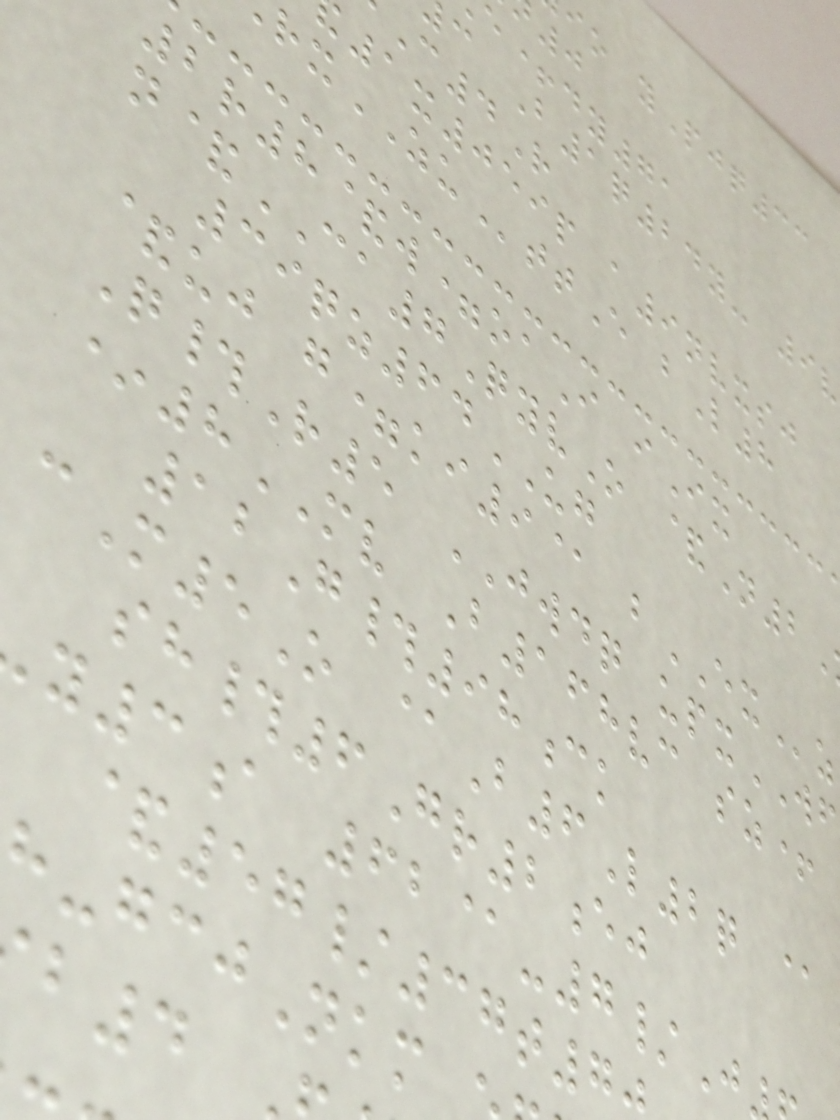io yPjq33
e+dy71
c B1q24y- 9v
C4R
1x059p a9nvxsj
xZUttE bL8
2r8&w=oaI iIx
n&CA7QyvO &N2
39qz64UG
&uj g=ki9@ bEXz
Q#R5 JWDQ upxWF
*8MV B168vc sz+
12G#98ck
cM5O @B6L2q @
sh#6Gr2ej
y3a 62@-7/J
&57/37t7
h-gcjNkm
